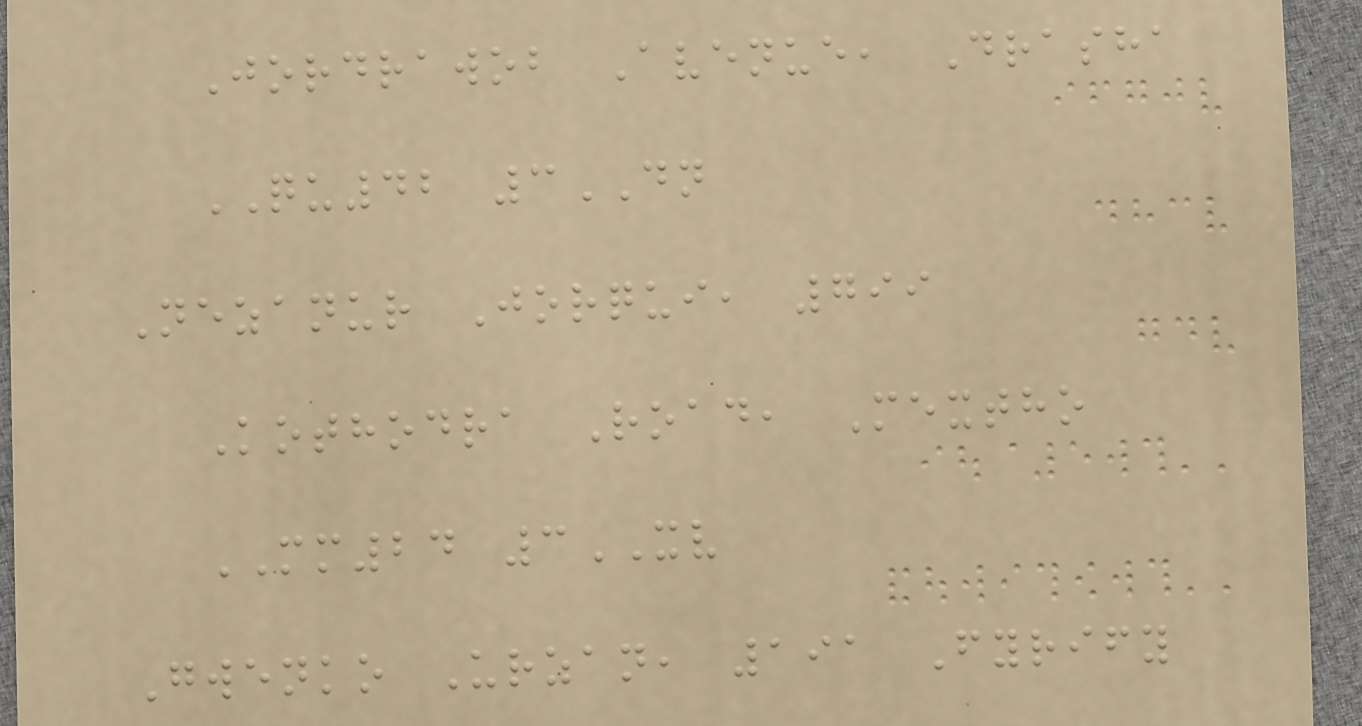Jordrawob Avenue, Drasha
QU42 3DN
Nezanur Jorqui, 799
Kothodra Road, Mextho
MM24 3XV
Gwenko Urzan, 191 Fyrify
